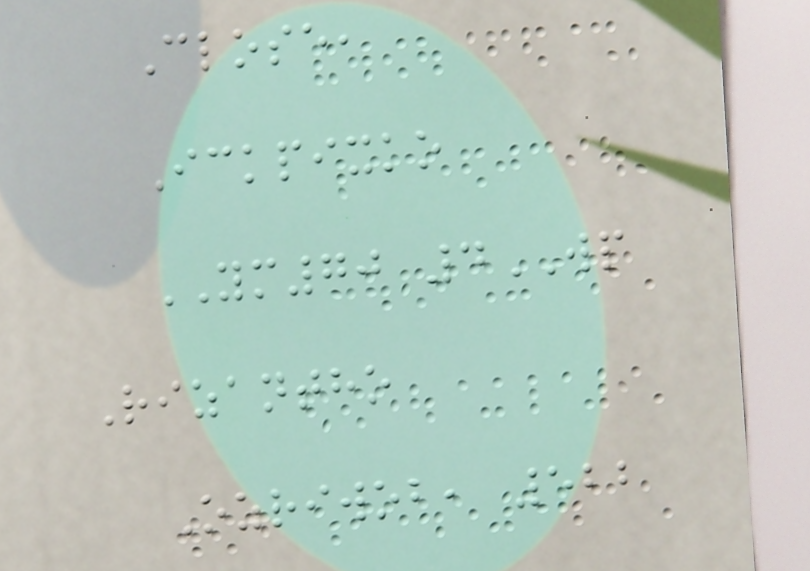Close,
Ickpixko
YM70 4WP
Rizantho
Ozriwob, 522
